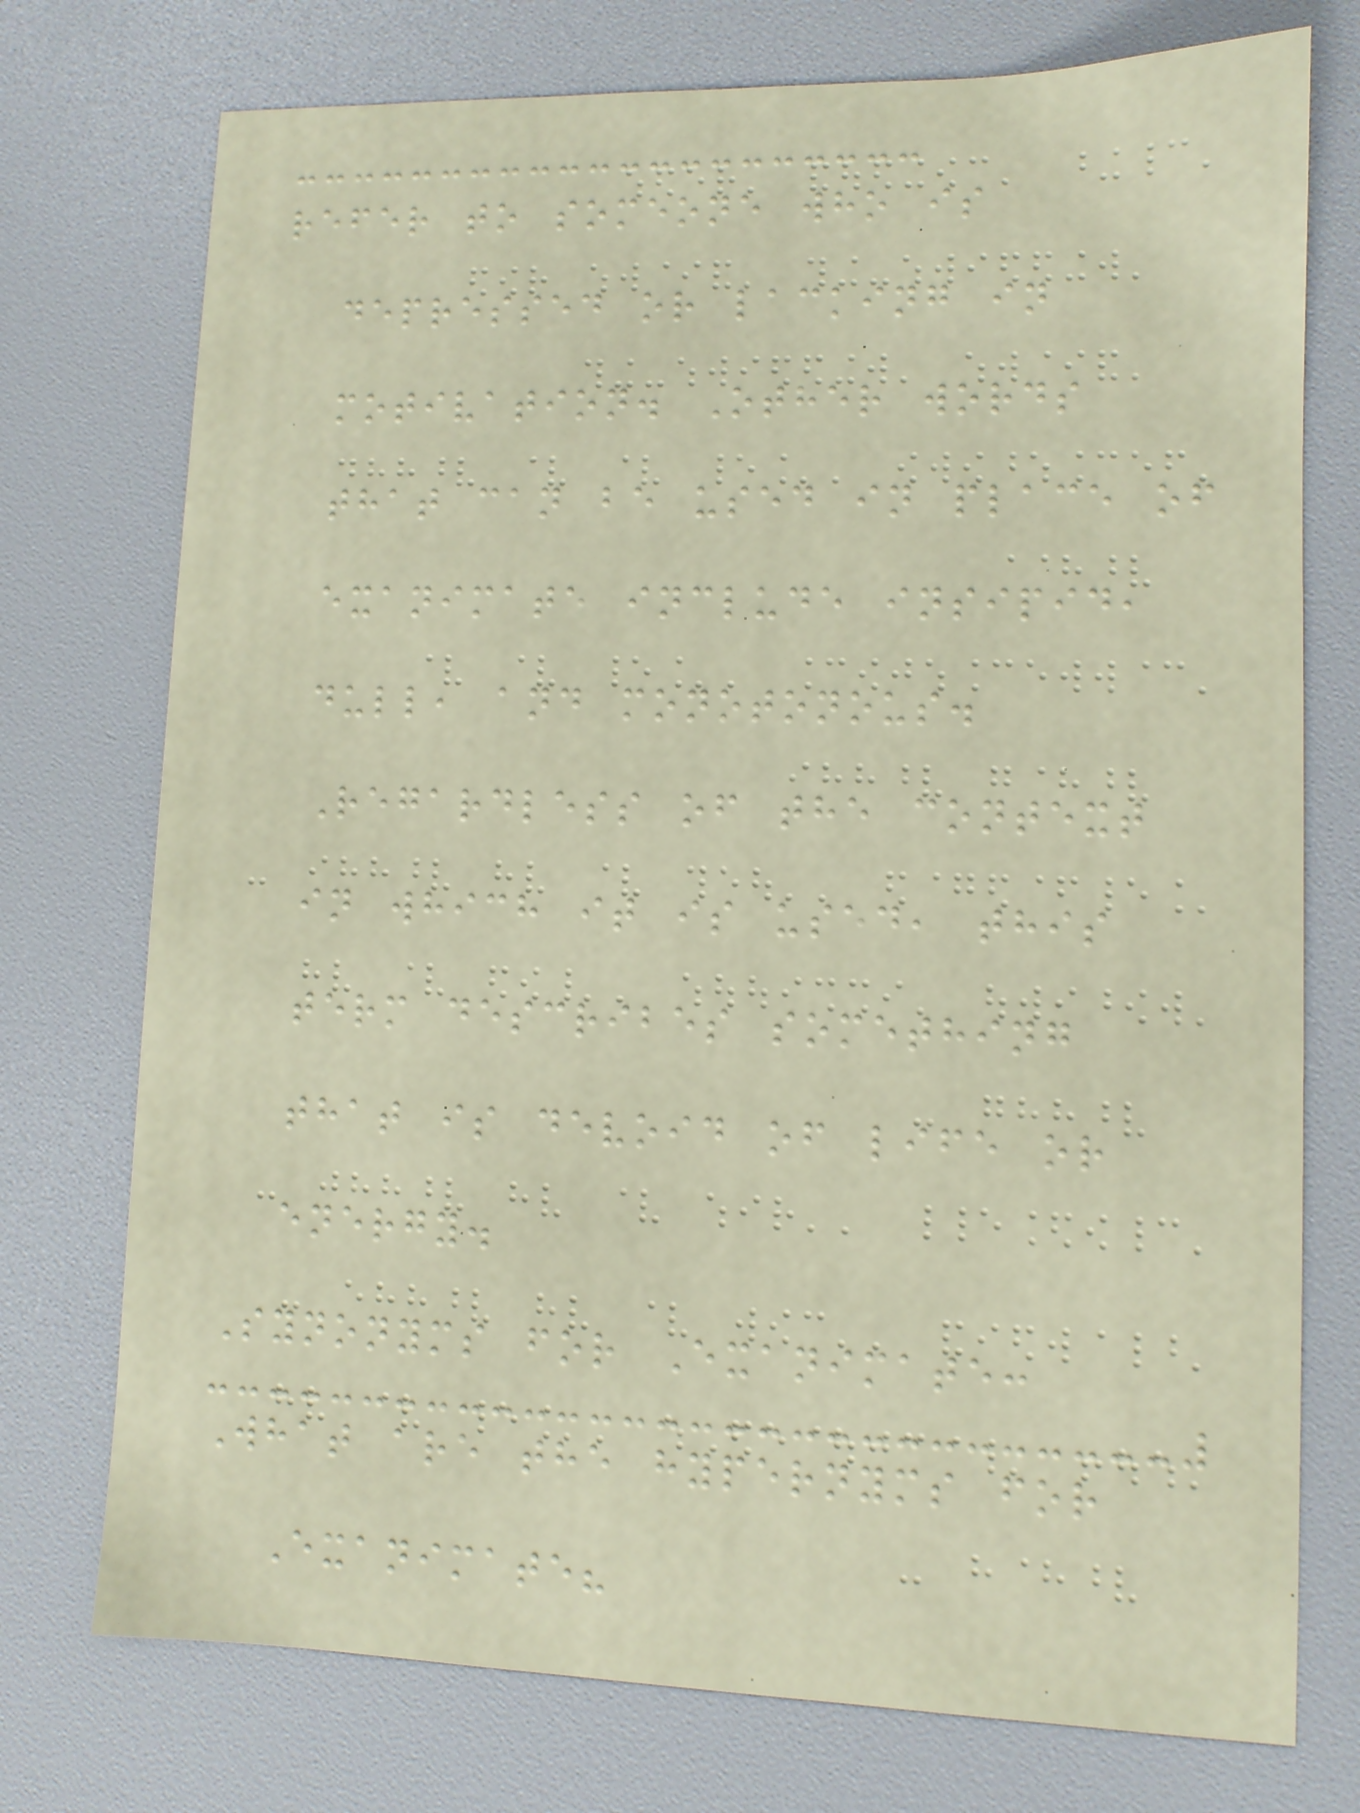refer to someone who is
depressed or lacking in
motivation. Other words
that can be used in place of
exanimate include insipid,
dull, and monotonous.
Regardless of the context
in which it is used, this
term describes something
that is devoid of life or
energy.
Synonyms for Exanimate:
What are the hypernyms for
Exanimate?
